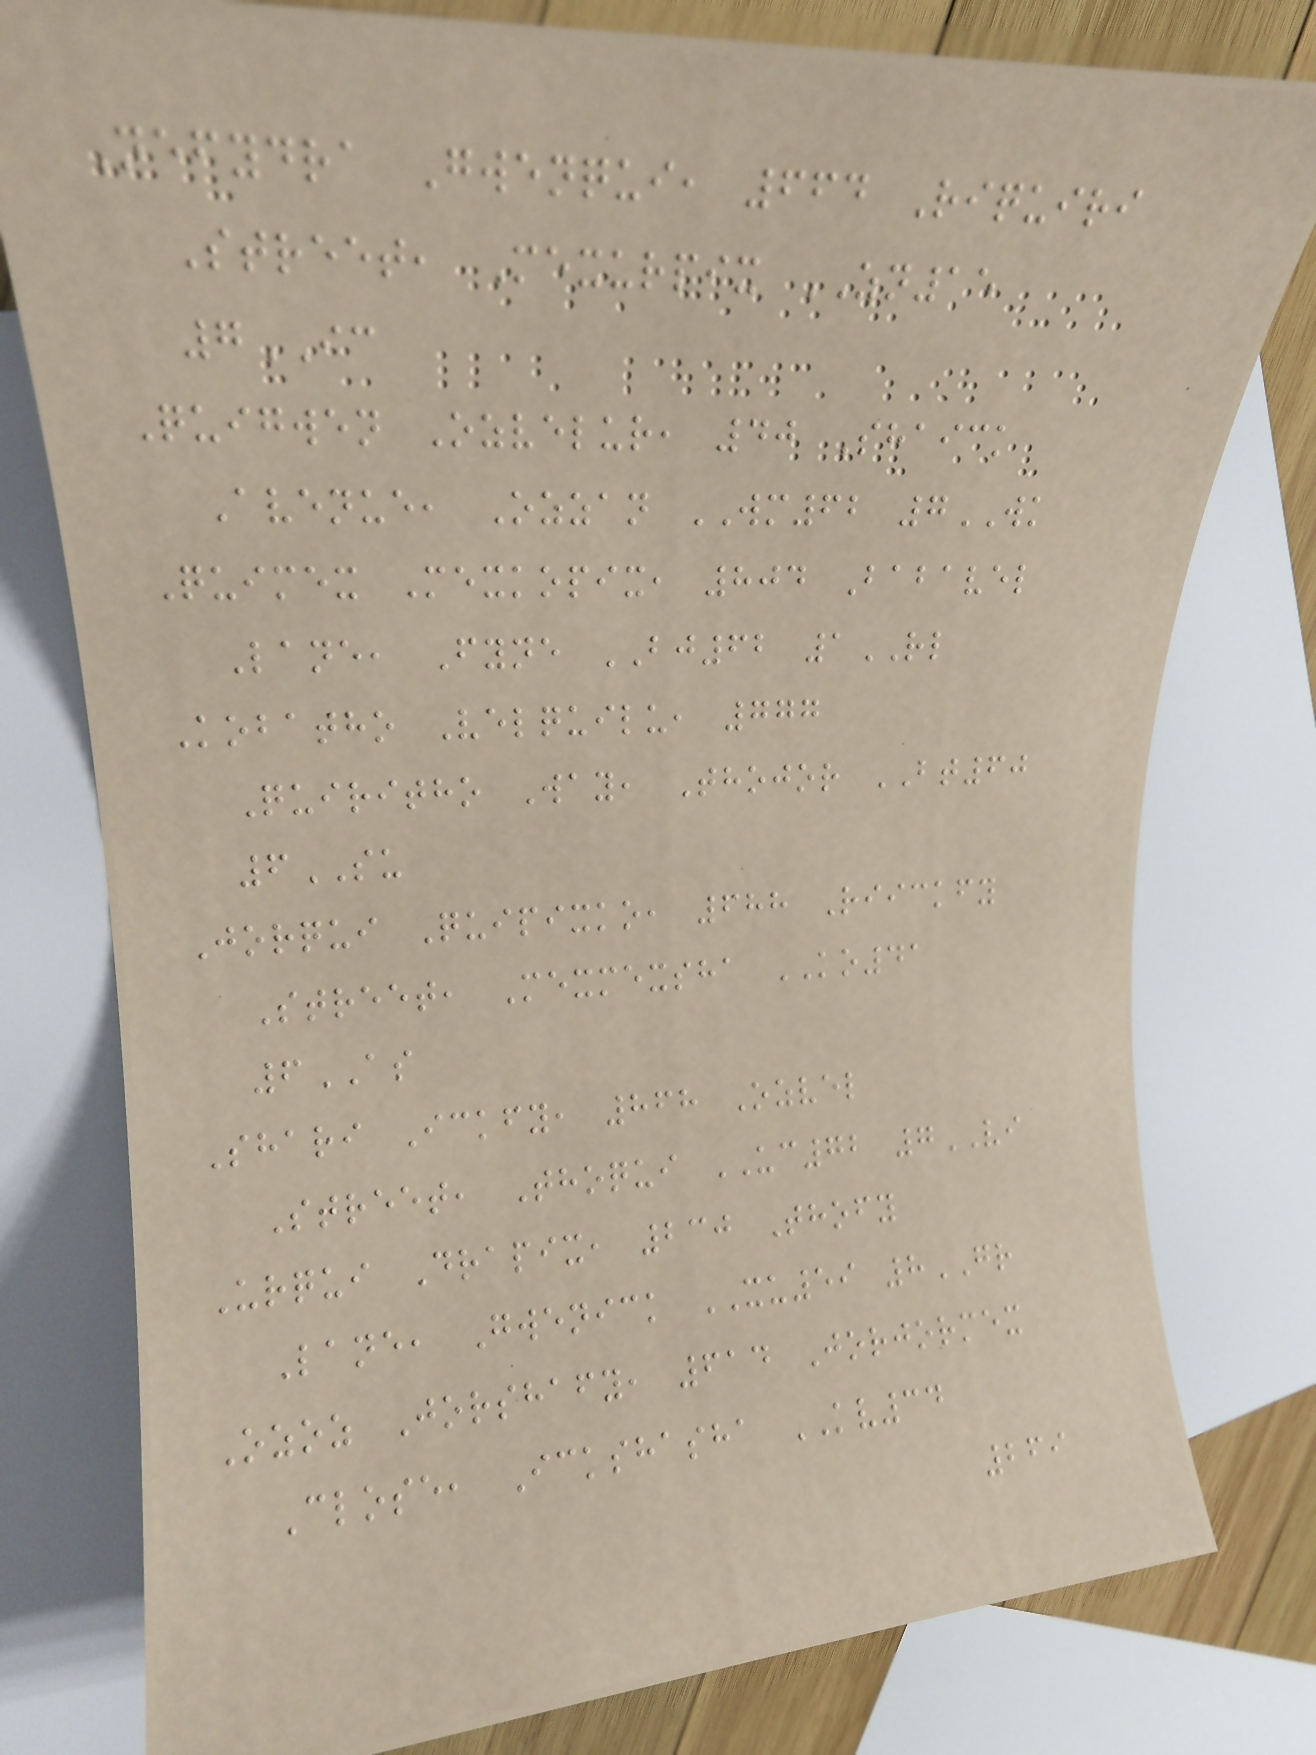Nefydra Gwenqui, 664 Riquiri
Street, Mexurpix ZN15
7IC
Quigwen Ozvelur, 40 Shaick
Avenue, Ozzan WM62 7WK
Quimex Mexkopix, 804 Babavel
Lane, Fyne BJ62 1RL
Kobatho Velquilu, 777
Quiritho Way, Thojor BT60
6SU
Jorqui Quipixko, 688 Riickfy
Street, Mexmexsha KO41
6AS
Shari Ickfy, 868 Ozvel
Street, Thoqui UC72 7VI
Urqui Drapix, 230 Thofy
Lane, Gwenick XU59 8GR
Ozoz Jorshafy, 614 Jorjormex
Close, Ickshasha KV34
269
